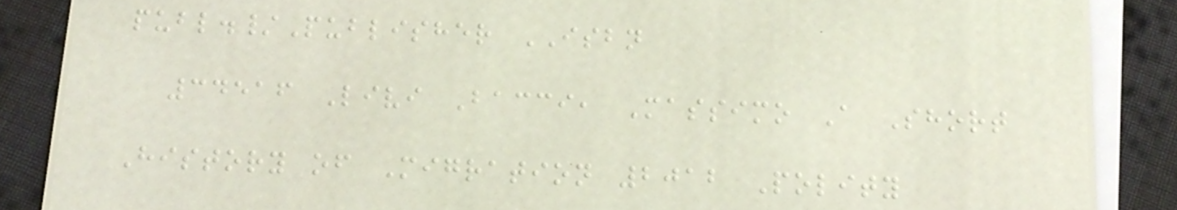publ./Publisher ISBN
34516 Livi Bacci, Massimo A Short
History of Migration 2012 Polity
